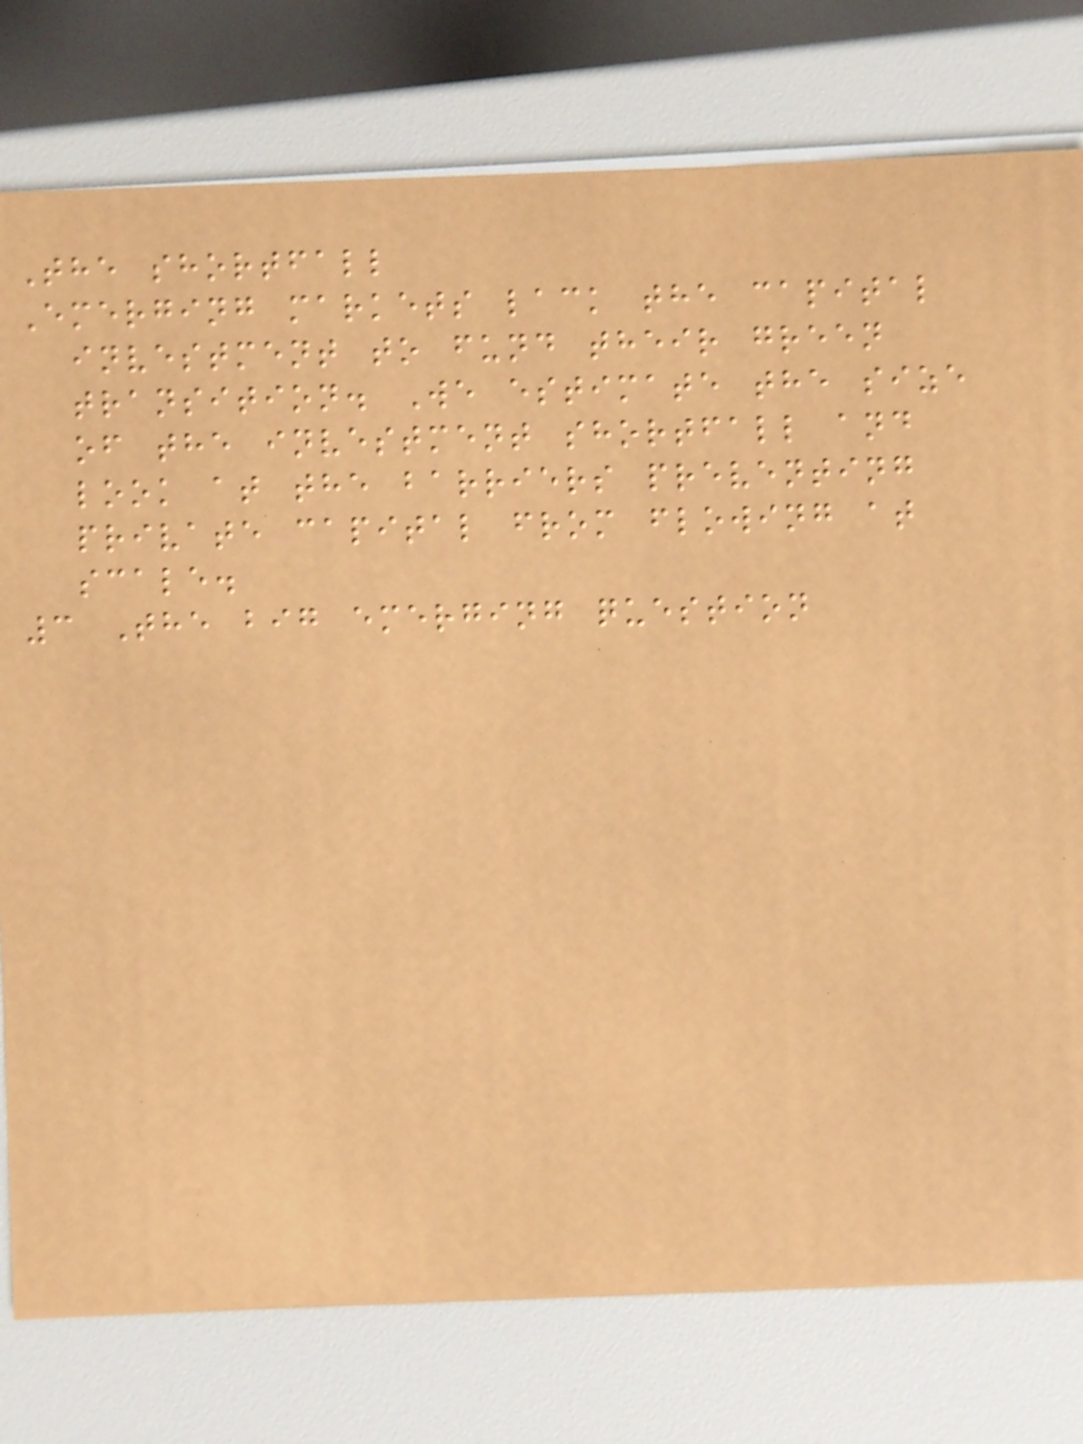The shortfall
Emerging markets lack the capital
investment to fund their green
transition. We estimate the size
of the investment shortfall and
look at the barriers preventing
private capital from flowing at
scale.
3 The big emerging question
